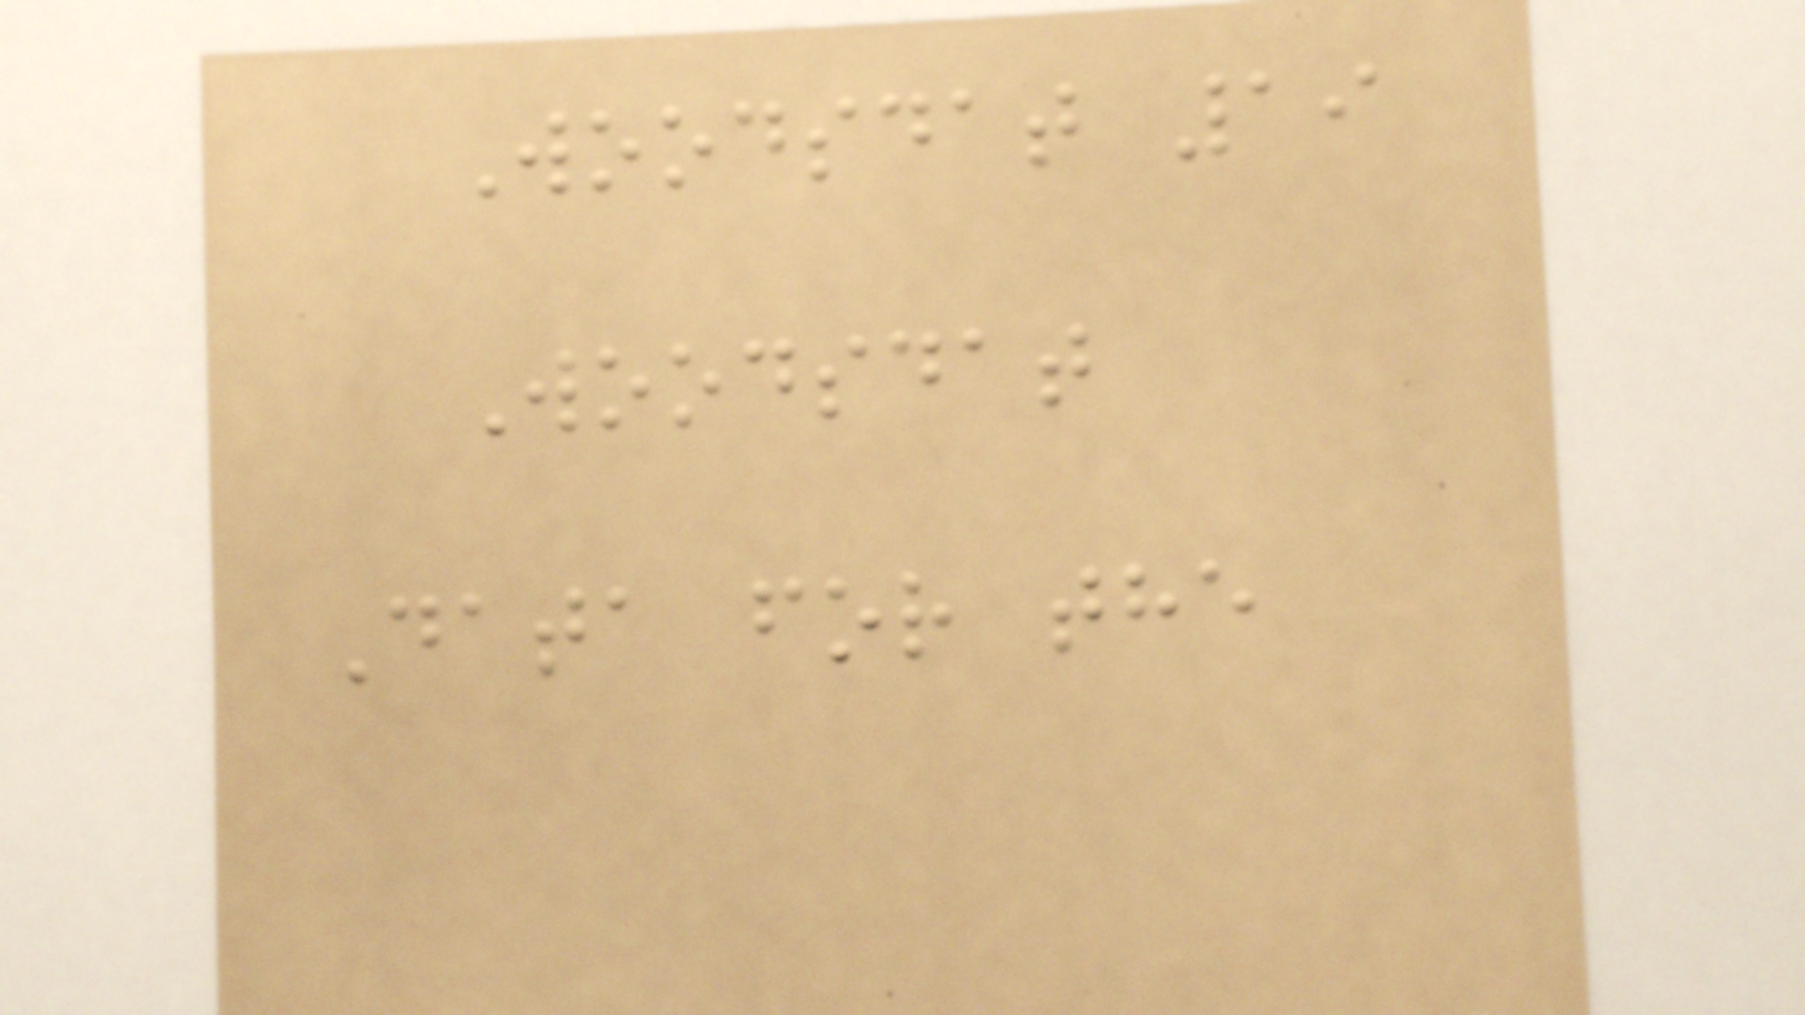Woodsdat 19
Woodsdat
Data for the
